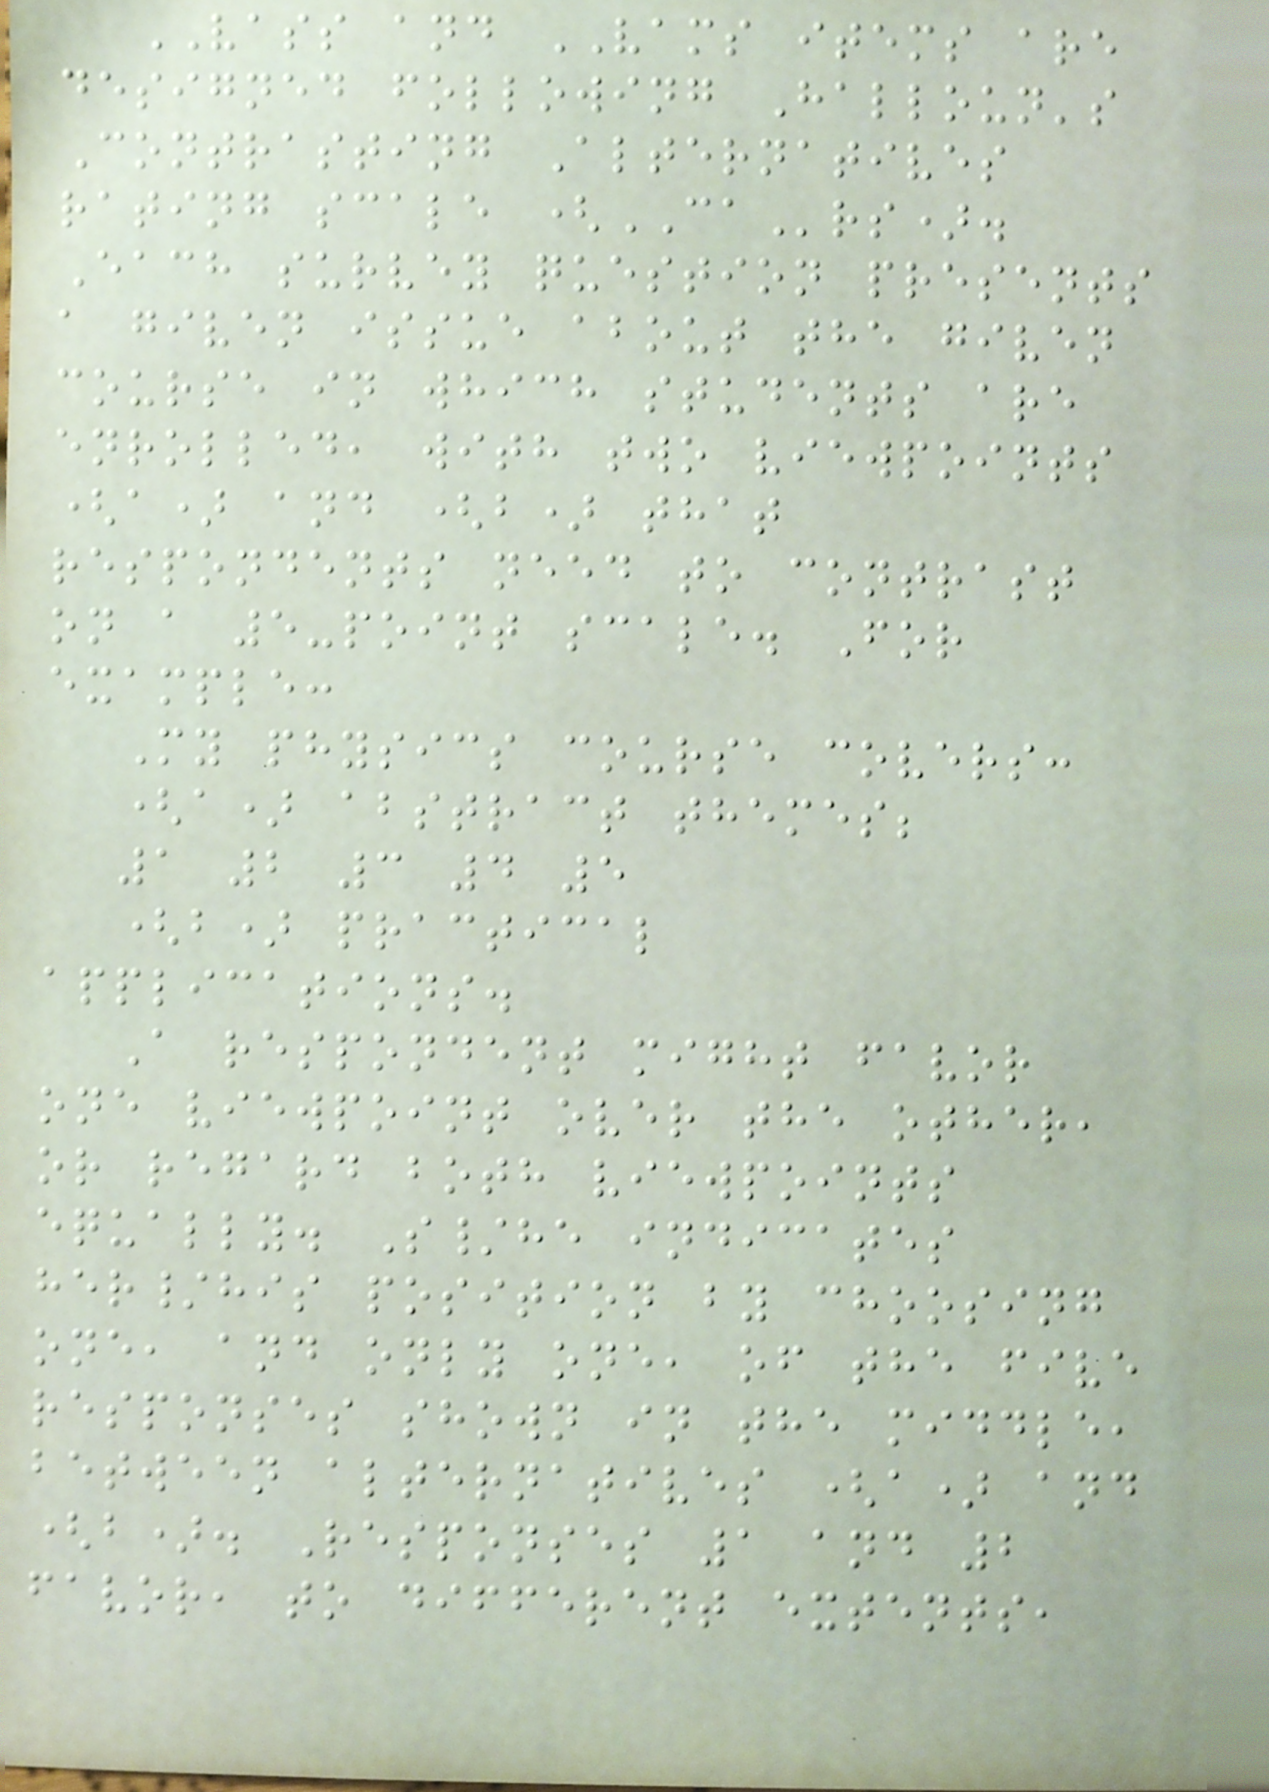VASS and VAMS items are
designed following Halloun's
Contrasting Alternatives
rating scale (CArs).
Each survey question presents
a given issue about the given
course in which students are
enrolled, with two viewpoints
(a) and (b) that
respondents need to contrast
on a 5-point scale. For
example:
My physics course covers:
(a) abstract themes;
1 2 3 4 5
(b) practical
applications.
A respondent might favor
one viewpoint over the other,
or regard both viewpoints
equally. S/he indicates
her/his position by choosing
one, and only one, of the five
responses shown in the middle,
between alternatives (a) and
(b). Responses 1 and 2
favor, to different extents,
